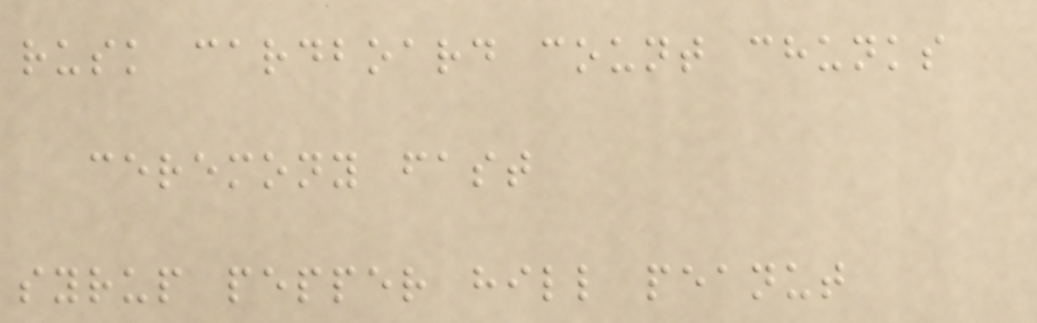rusk cardboard count chunks
ceremony fast
syrup pepper hill peanut
